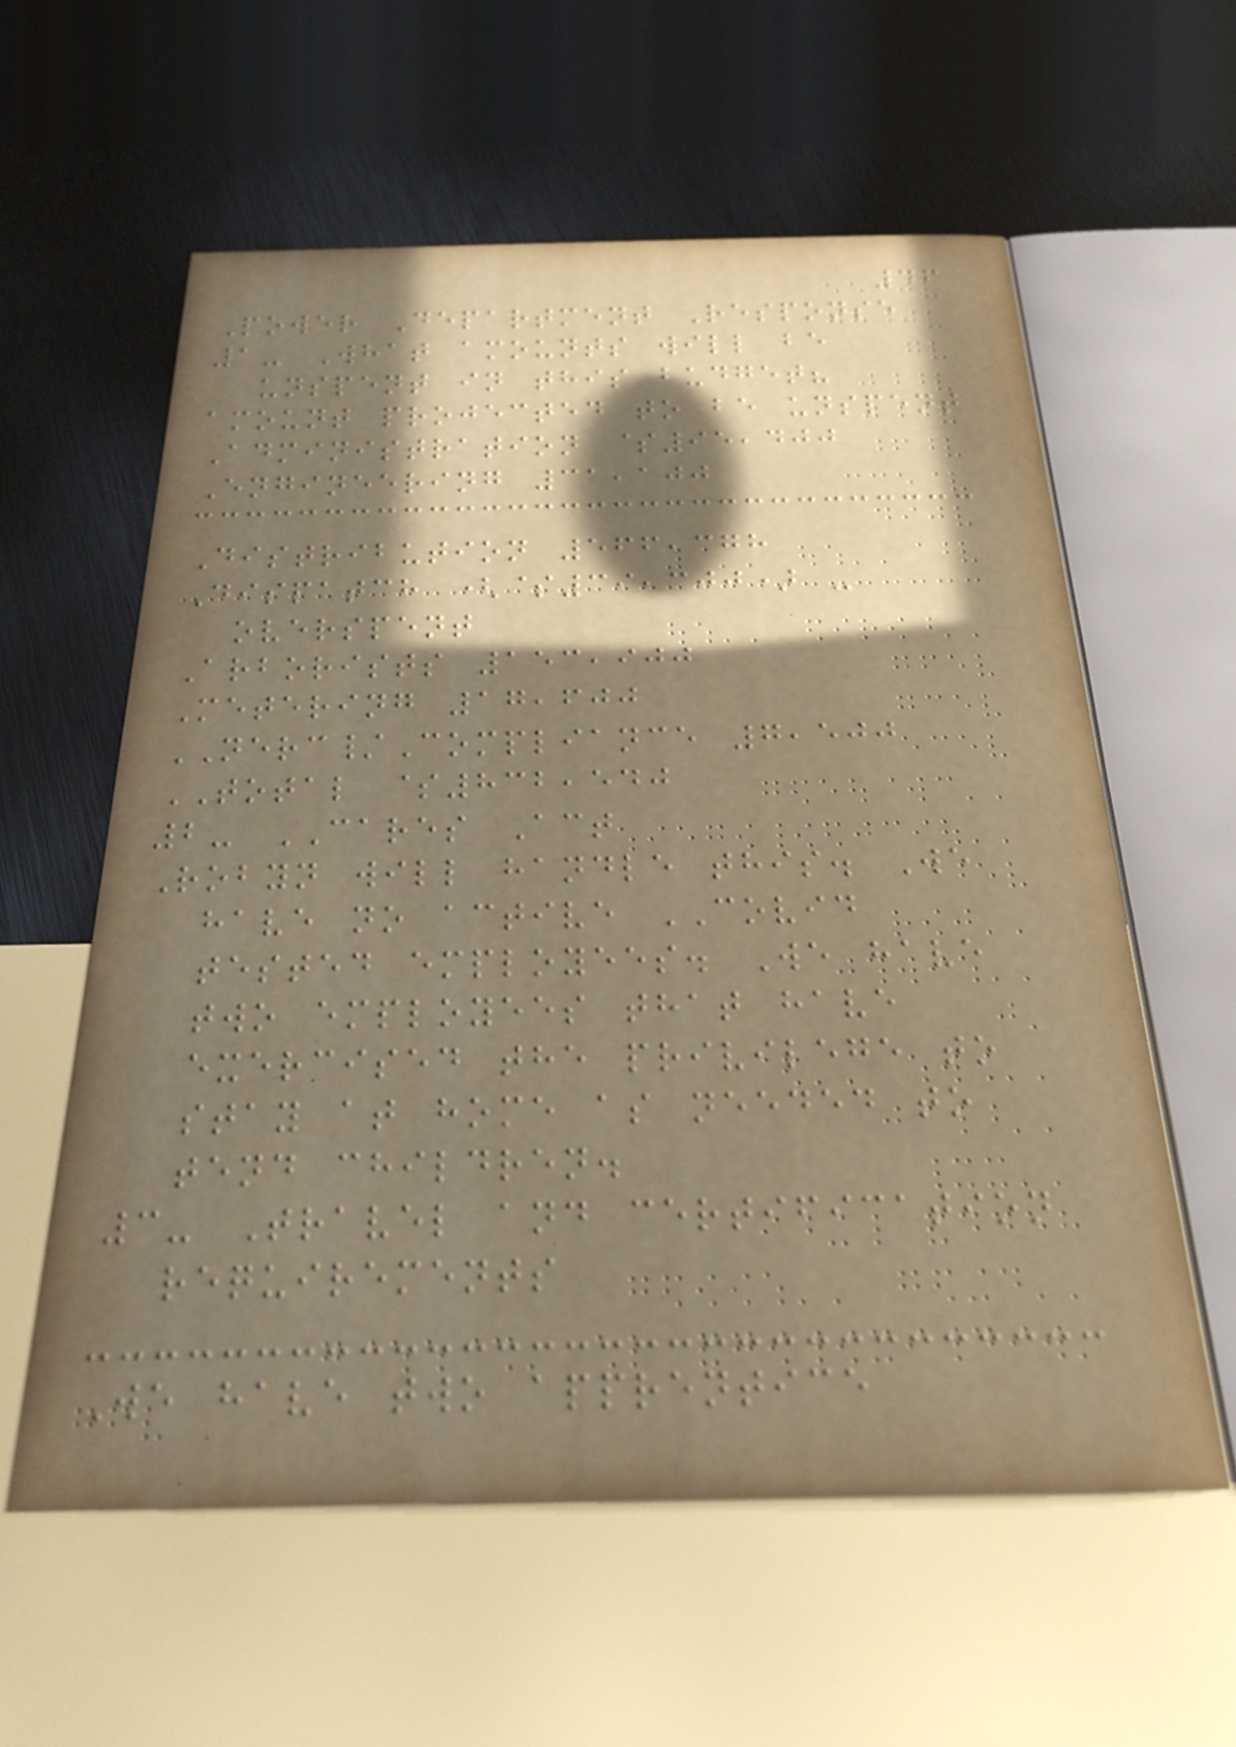46
Power Department Response
1- What amounts will be
unspent in this budget?
amount projected to be unspent
Administration $95,400
Engineering 31,100
Distribution 566,378
Dispatch ($39,300) -
overspent
Arborists 153,900
Metering 17,600
NERC/Compliance 7,500
TOTAL $832,540
2- CARES Act
Robyn will handle this. We
have no active COVID
tested employees. We have
two employees that have
exercised the privilege to
stay at home as needed to
tend children.
3- Travel and certification
requirements
We have two apprentice
